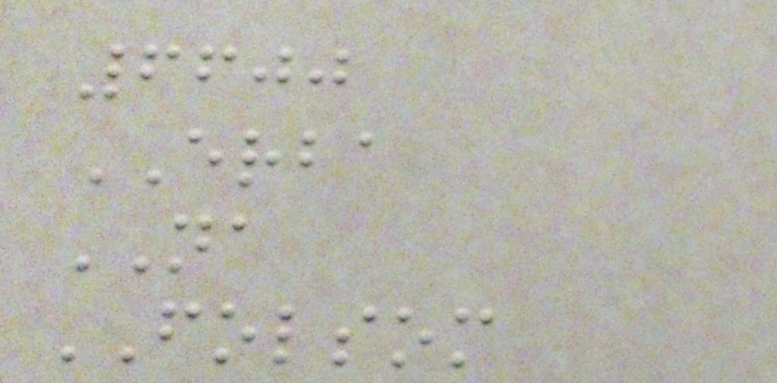6600
ERBA
NA
FOLSOM
